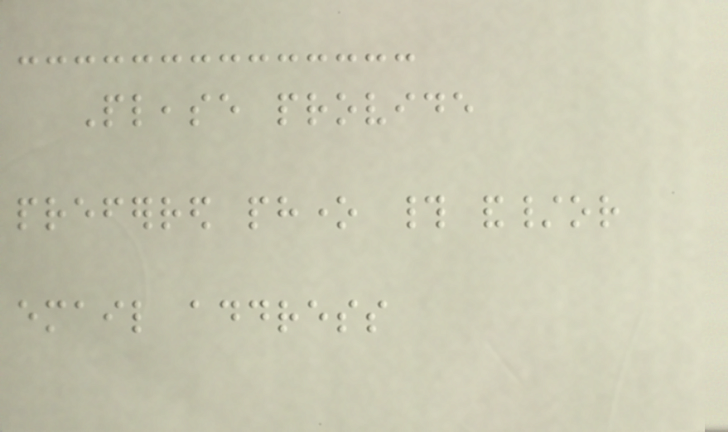Please provide
preferred phone # and/or
email address
